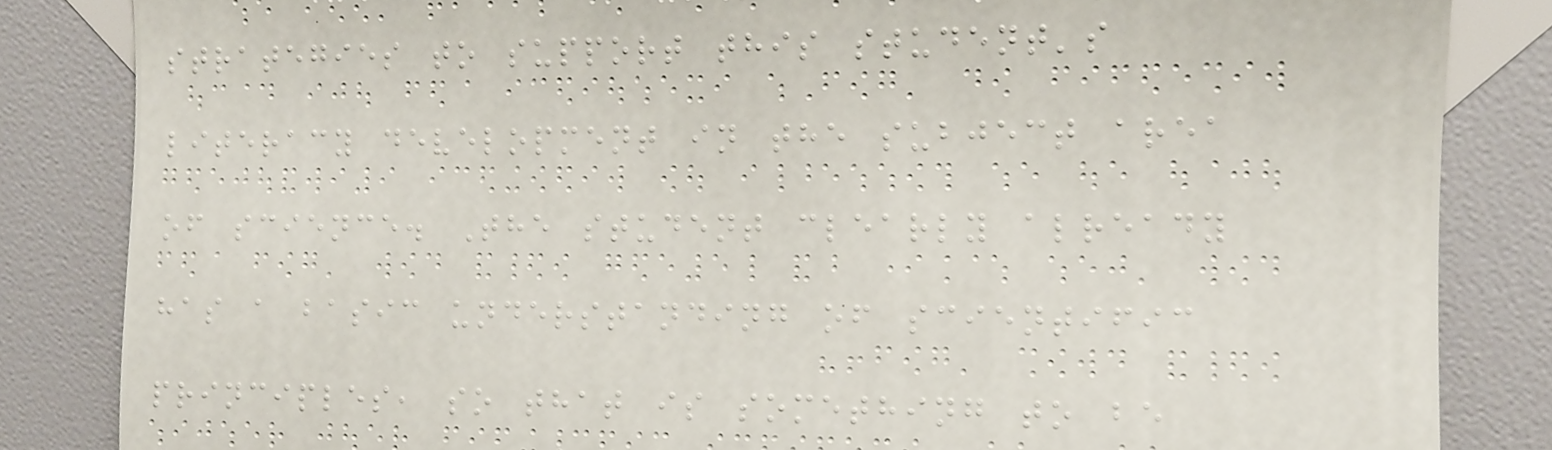strategies to support this student's
literacy development in the subject area
of science. The student clearly already
has a basic understanding of scientific
principles, so that is something to be
